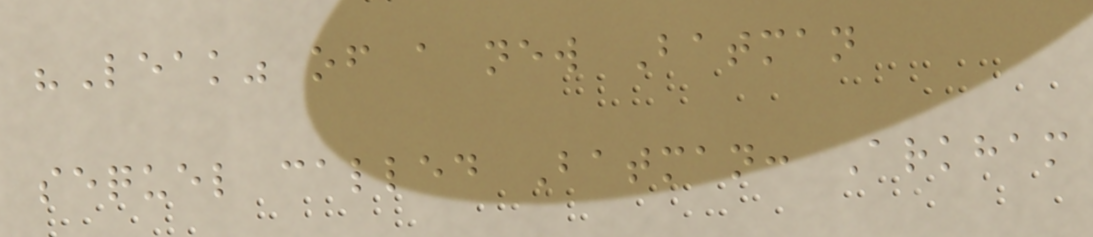"Leak" of a new Batman
sequel called Batman: Arkham
